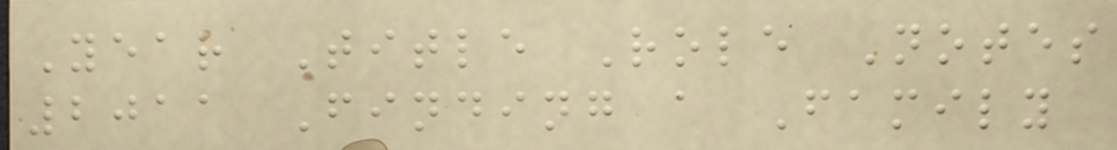Year Title Role Notes
2011 Finding a Family
